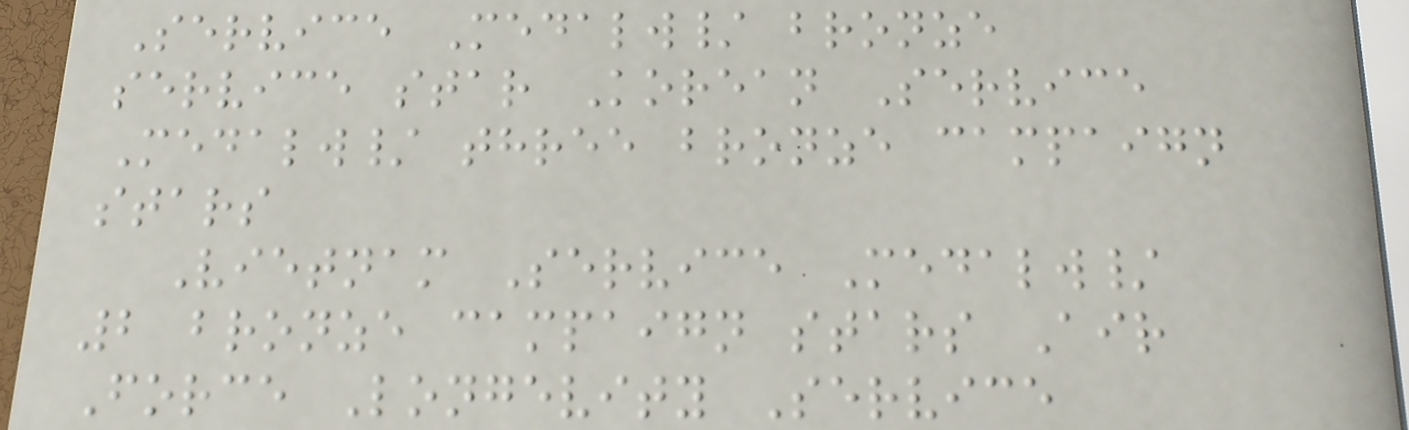Service Medalw/ bronze
service star Korean Service
Medalw/ three bronze campaign
stars
Vietnam Service Medalw/
2 bronze campaign stars Air
Force Longevity Service
